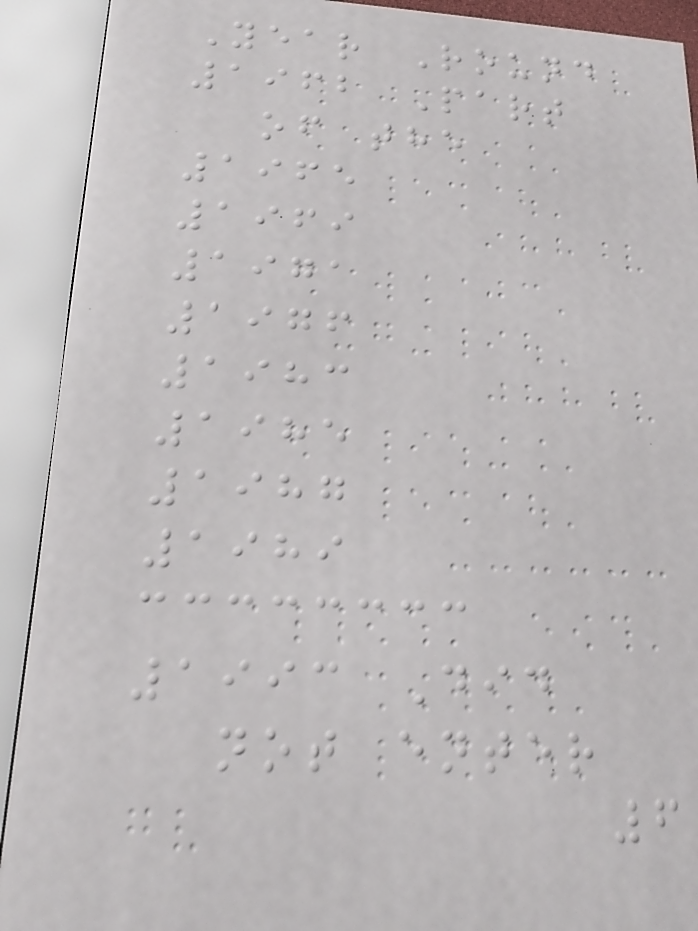Year Round
1962 Part
of the
1965
1969
1971
1976
1983
1985
1987
1989
1993 Did
not enter
6
